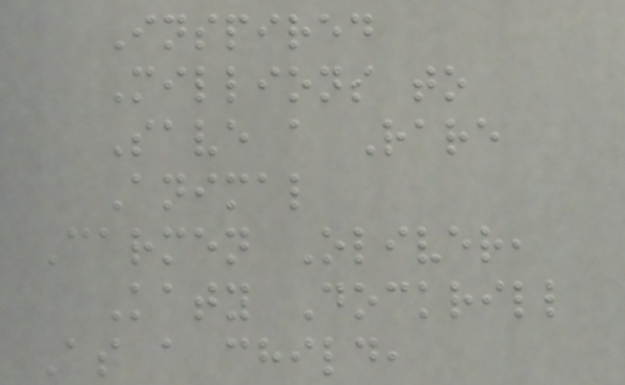Inspired
Millions to
Save a Rare
Animal
Carmen Oliver,
Katy Dockrill
As a child,
